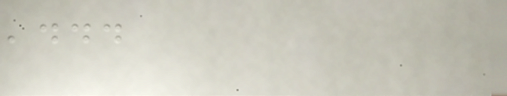'...
